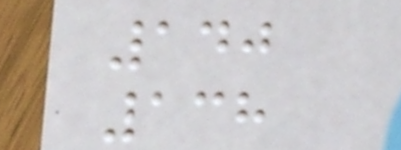140
138
